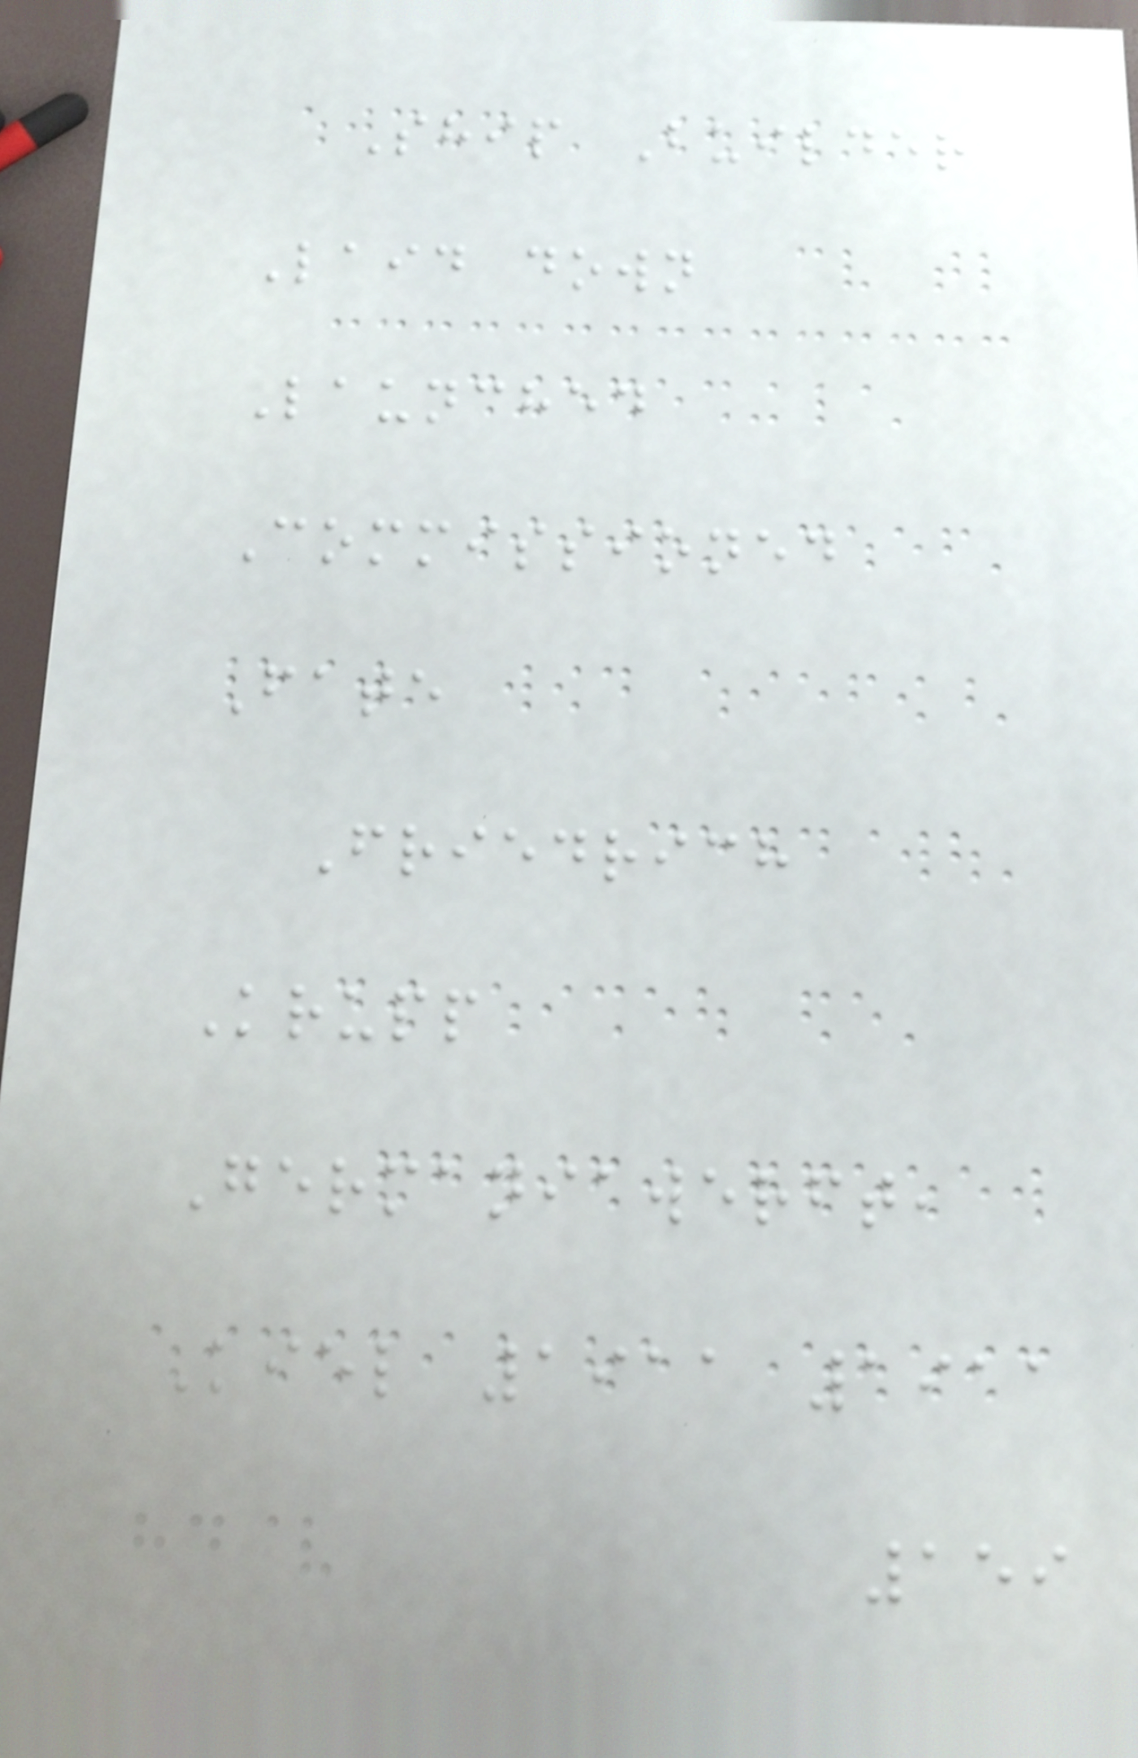Ship Builder
Laid down
Launched
Commissioned
Fate
Friedrich
Krupp
Germaniawerft,
Kiel 1911 1911
159
